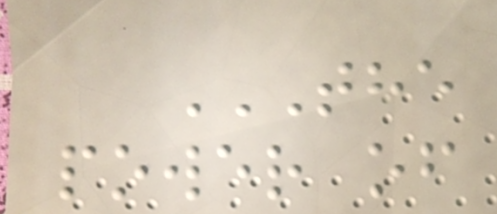THE
POWER OF
